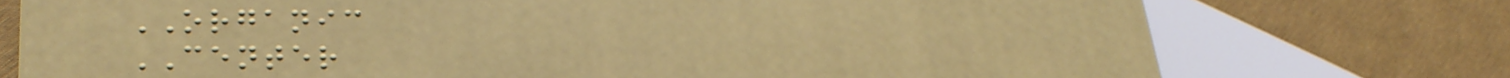ORGANIC
CENTER
